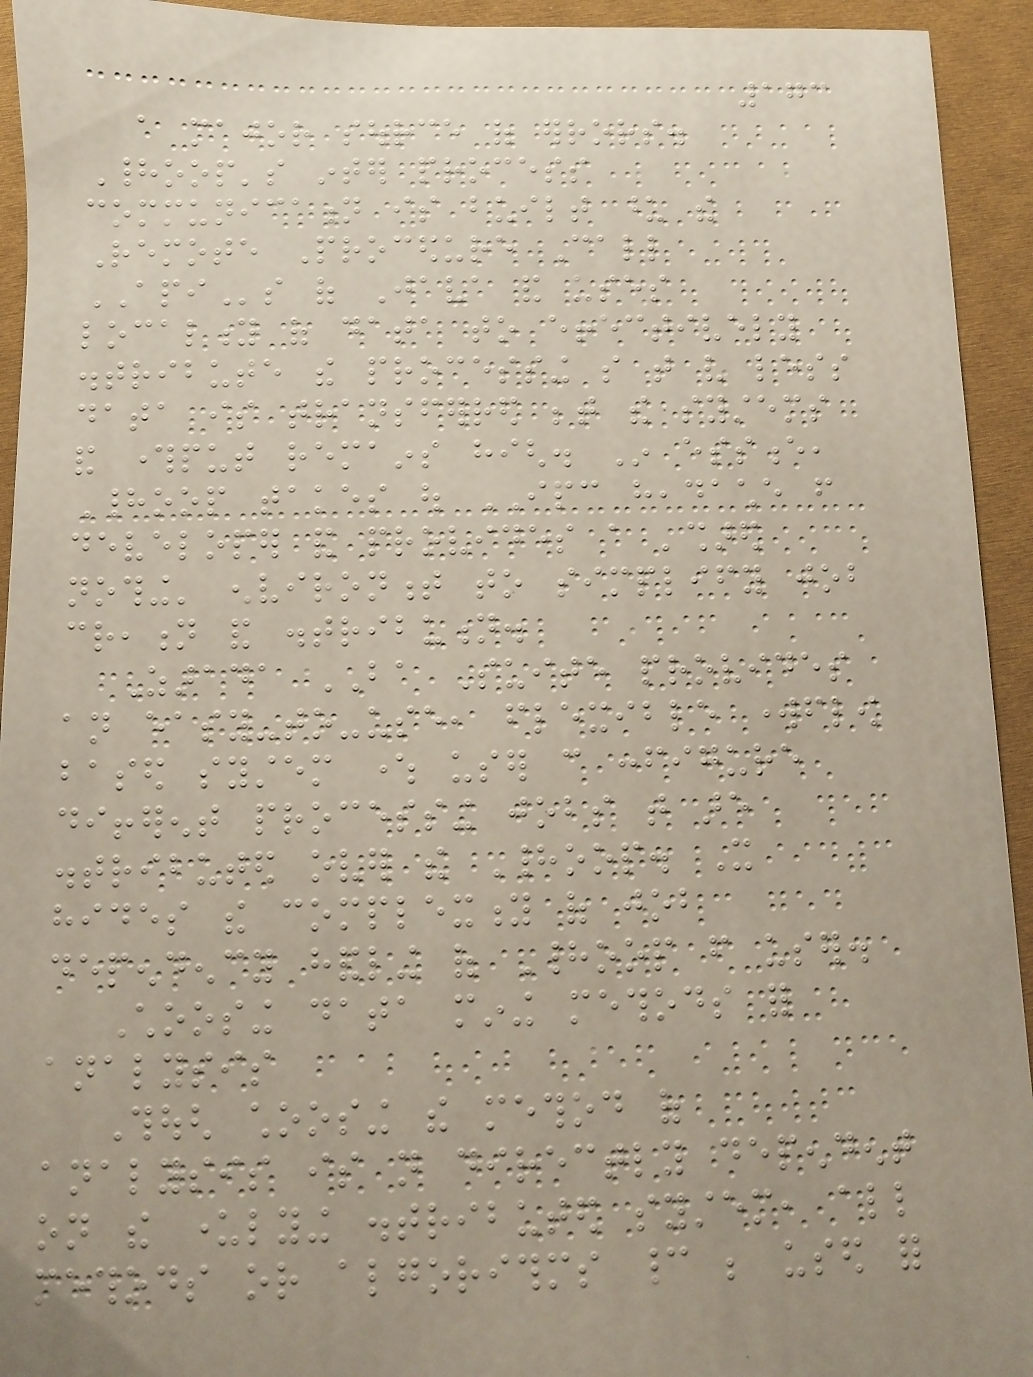173
a major source of errors.
Hadoop's inter process
communication is built upon the
Remote Procedure Call
APIs of Java and uses
locality of data to effectively
distribute the processing so that very less
data is transferred between the systems
and throughput remains high. In essence,
Hadoop takes out IPC headache from
developer and provides a 'shared
nothing' environment to simplify job
creation and distribution.
Zarada BA Suite provides
an easy-to-use, flexible workflow
based system where user can configure
different processing jobs that are
distributed over the Hadoop. It
hides the complexity of job
dependency handling of Hadoop from user.
Choosing data mining methods for
analysis
Though choosing the method of
analysis is not directly dependent
on the underlying distributed system, all
methods or algorithms cannot be used for
